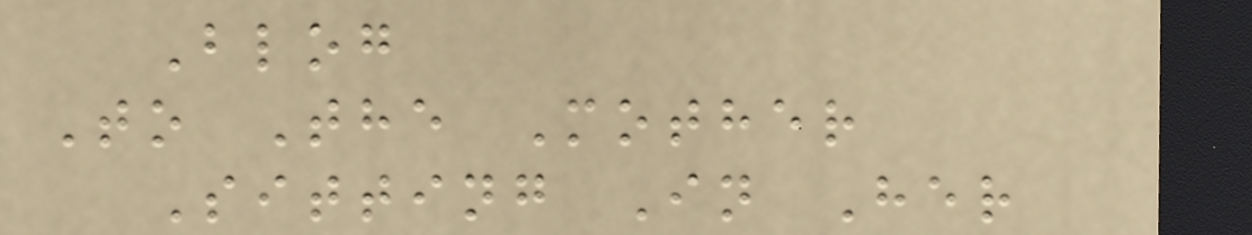Blog
To The Mother
Sitting In Her
